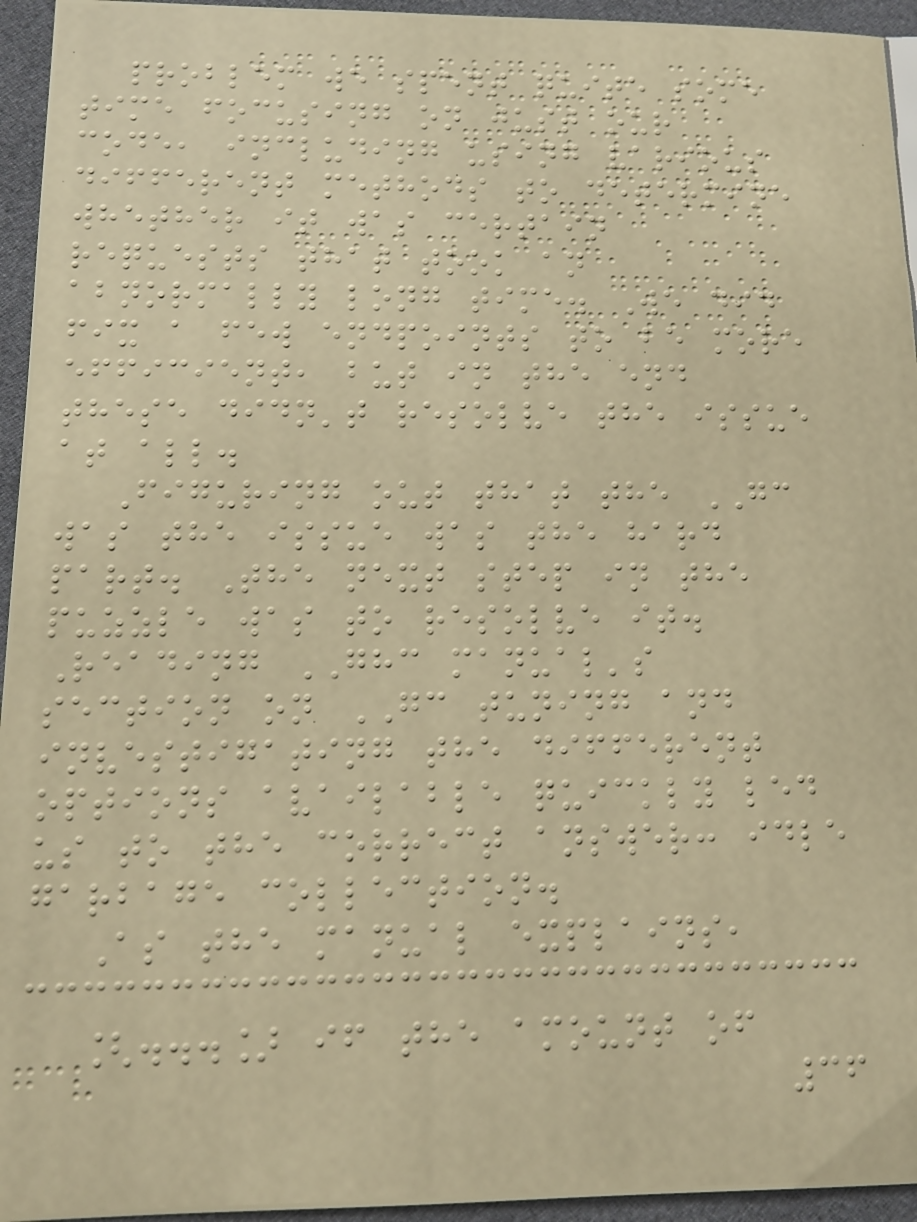problem we spent quite some
time focusing on just our
code, including using various
different methods to determine
whether it was certain
requests that took an
abnormally long time. We did
fix a few endpoints to be more
efficient, but in the end
these didn't resolve the issue
at all.
Figuring out that the GC
was the issue was the hard
part. The next step in the
puzzle was to resolve it.
Reading GHC manual's
section on GC tuning and
investigating the different
options available quickly led
us to the correct answer: idle
garbage collection.
As the manual explains,
[...] if the amount of
36
